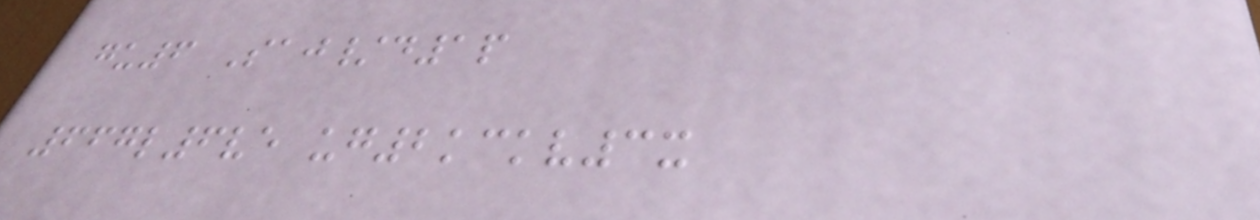gu6 Saj/d1p
667l6ve ug2kckv3x
